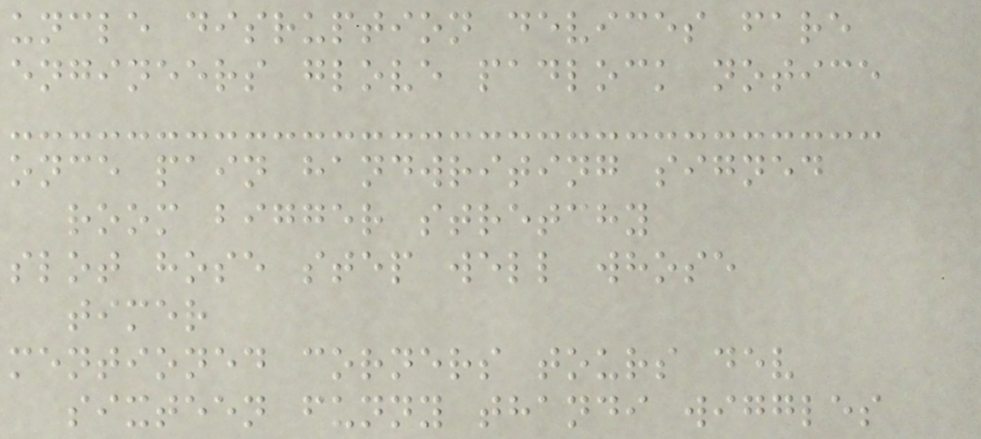uncle disruption devices fare
engineers glove padlock notice
once pain handwriting signed
room bigger stretchy
slot hose step well whose
timer
mentioned corners tours dev
sixteen funny thandi wiggles
